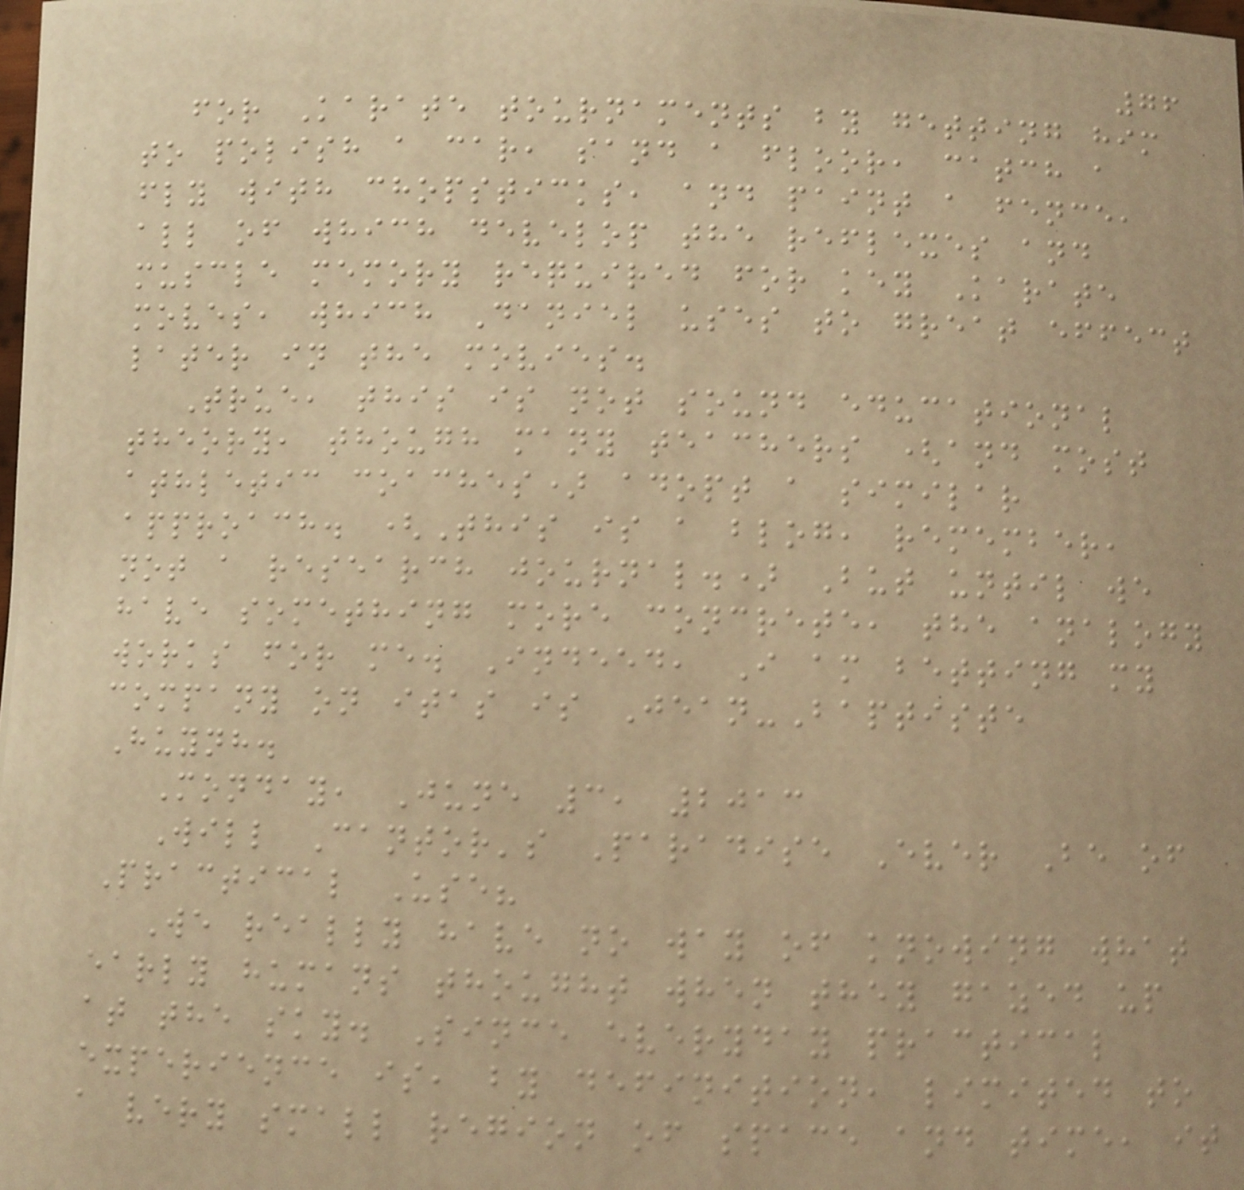76
for Karate tournaments by getting him
to polish a car, sand a floor, catch a
fly with chopsticks, and paint a fence,
all of which develop the reflexes and
muscle memory required for key Karate
moves, which Daniel uses to great effect
later in the movies.
True, this is not sound educational
theory, though many teachers (and most
athletic coaches) adopt a similar
approach. (This is a blog, remember,
not a research journal.) But until we
have something more concrete, the analogy
works for me. Indeed, I am betting my
company on itas is Jean-Baptiste
Huynh.
Monday, June 3, 2013
Will Cantor's Paradise Ever Be of
Practical Use?
We really have no way of knowing what
early humans thought when they gazed up
at the sky. Since everyday practical
experience is, by definition, limited to
a very small region of space and time, it
